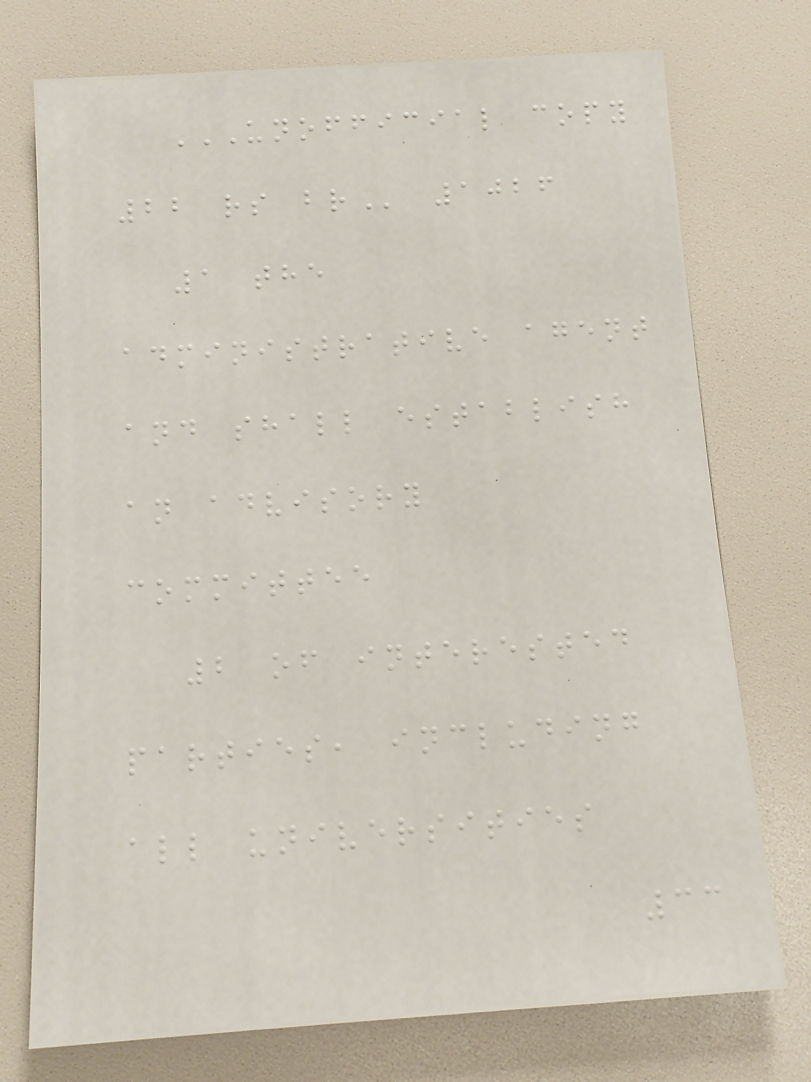UNOFFICIAL COPY
22 RS BR 1026
1 the
administrative agent
and shall establish
an advisory
committee
2 of interested
parties, including
all universities
33
